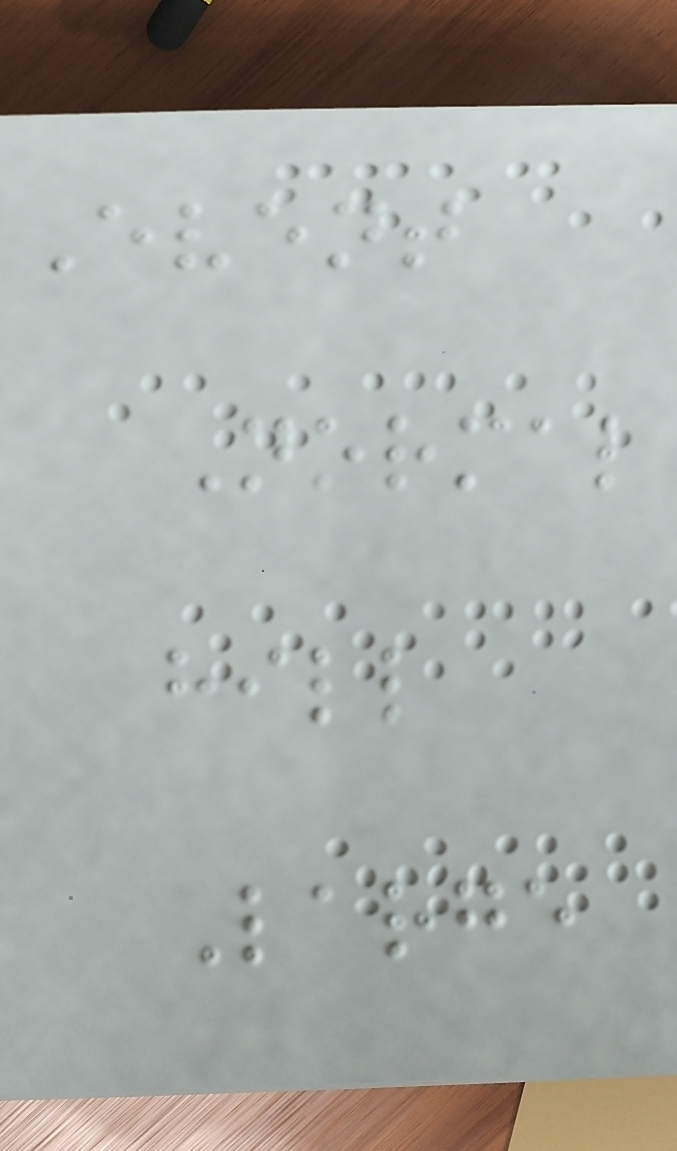Event
Normal
hill
Large
